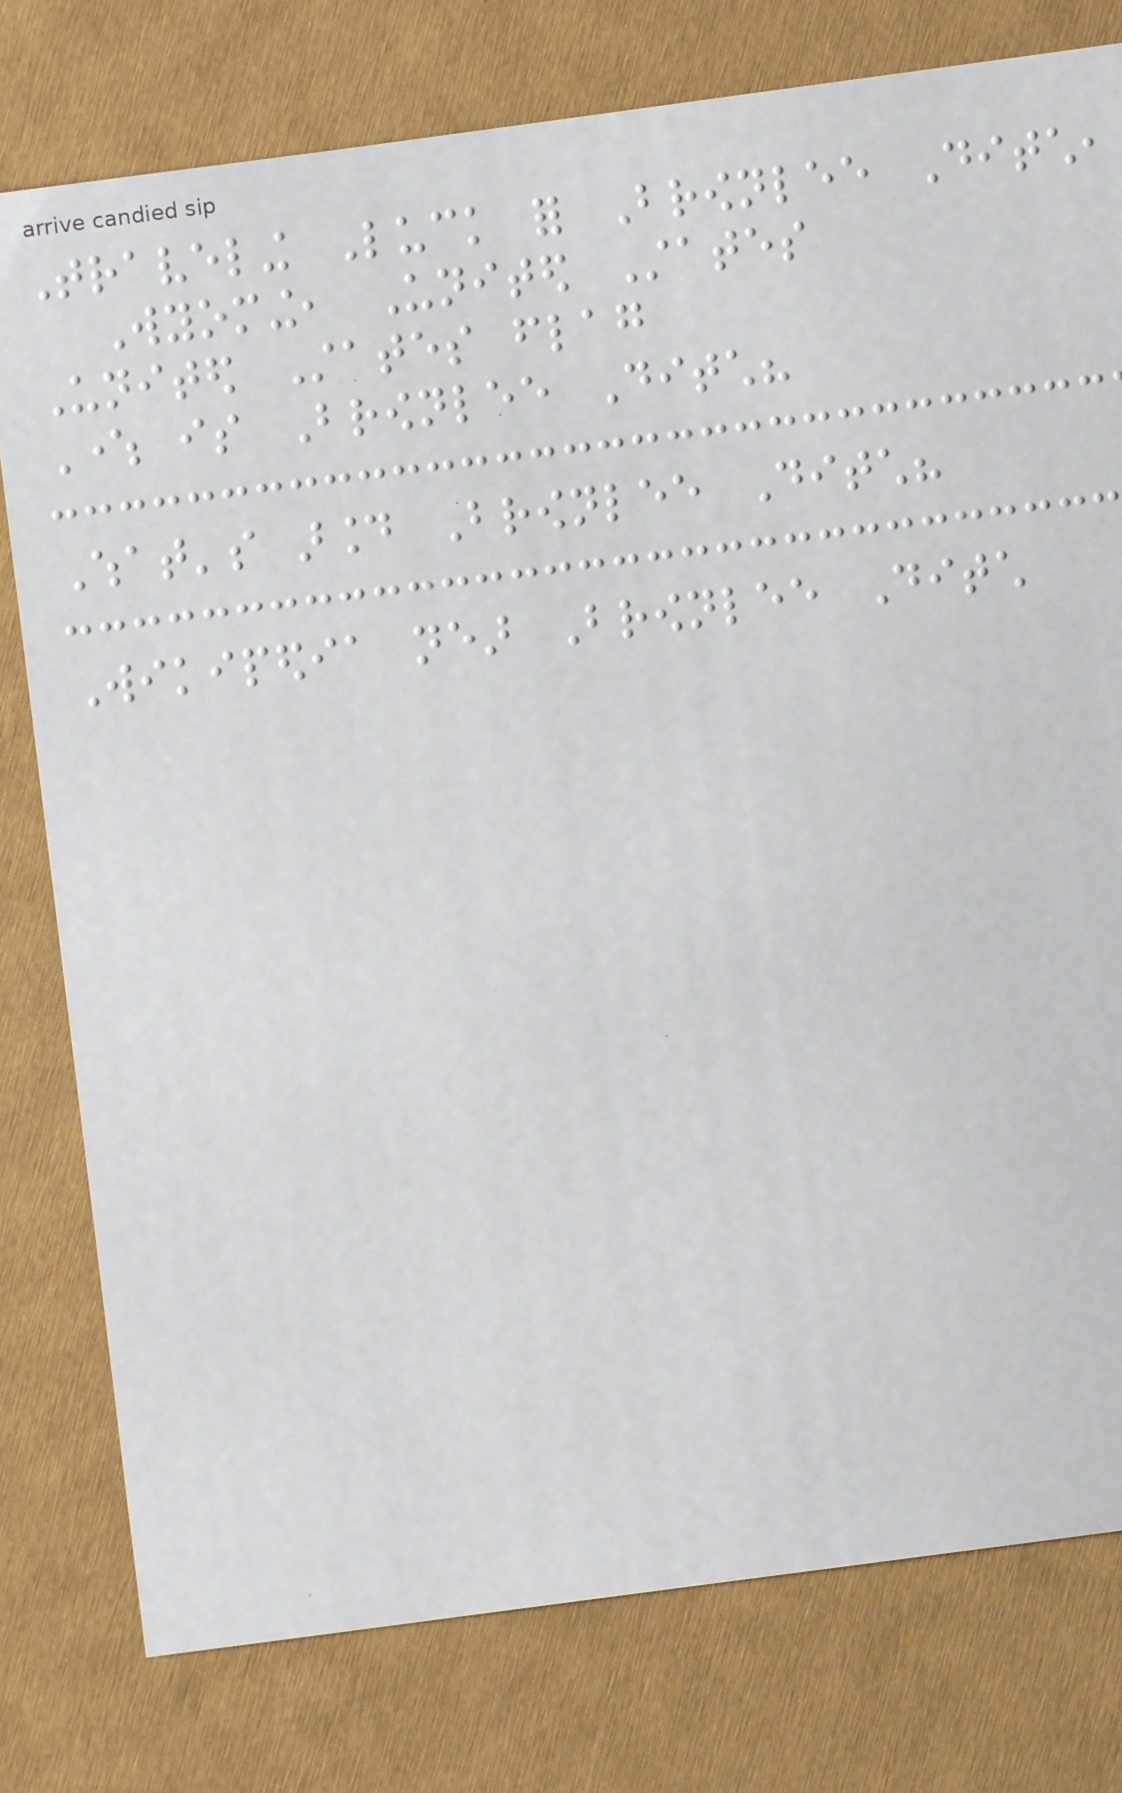Traveling Luck for Brownlee Ditch,
Wyoming, United States
United States flag
Where is Brownlee Ditch?
What's around Brownlee Ditch?
Wikipedia near Brownlee Ditch
